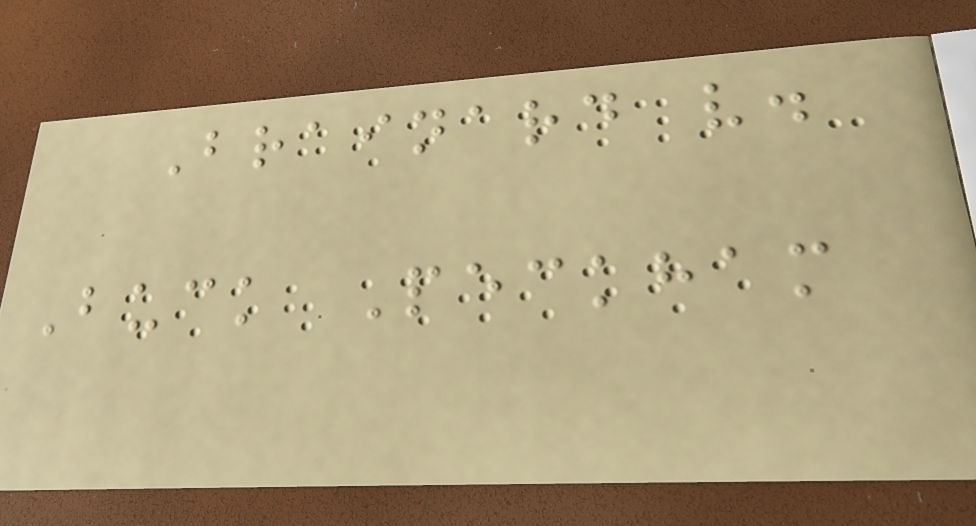Brainard v.
Buck Peckham
